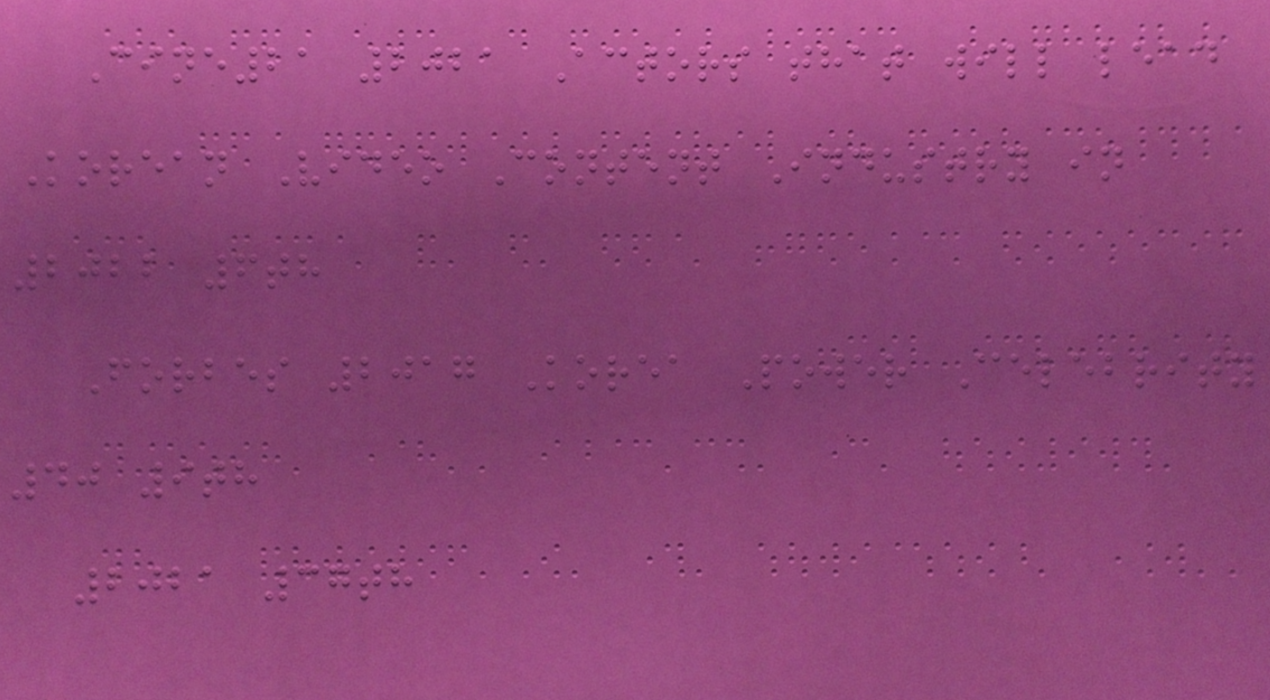Cine21 2021 Actors that will lead
Korean Video Content Industry in
2022 6th
Forbes 2017 Korea Power Celebrity
40 9th
2021 37th
